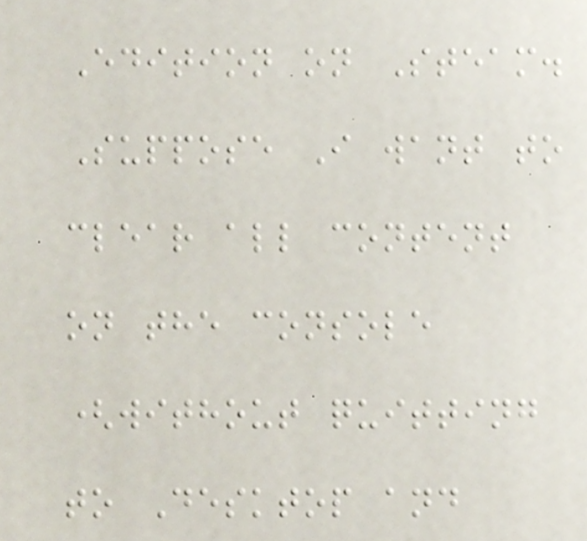Edition on Steam.
Suppose I want to
clear all content
on the console
(without quitting
to Desktop and
